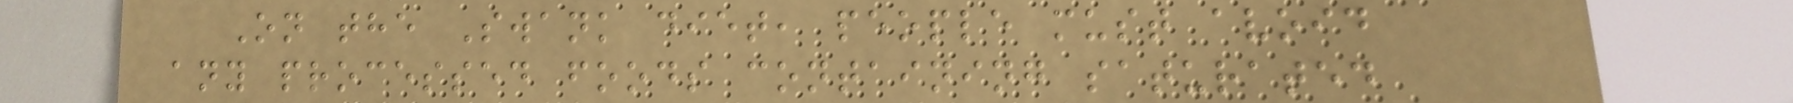On the Swank diet, people must avoid
any processed foods containing saturated
